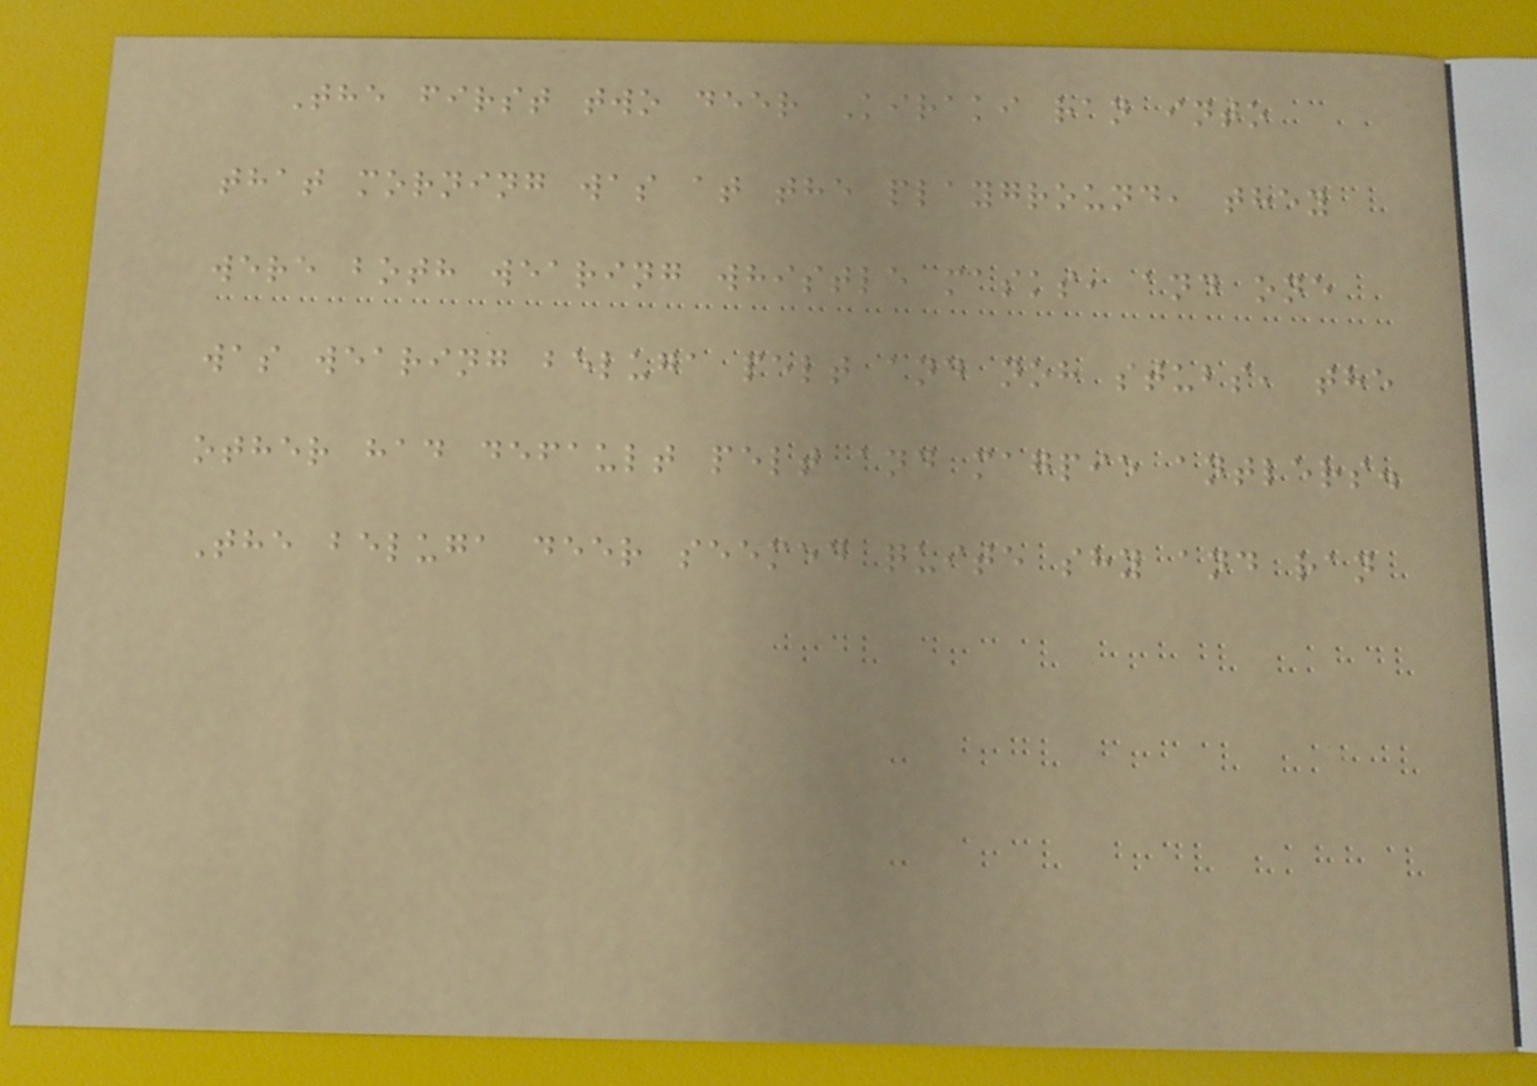The first two deer Kiraki ran into
that morning was at the playground, they
were both wearing whistle masks, and one
was wearing beluga pelt and noh stubs, the
other had default pelt and magpie antlers.
The beluga deer seemed quite shy and ran
